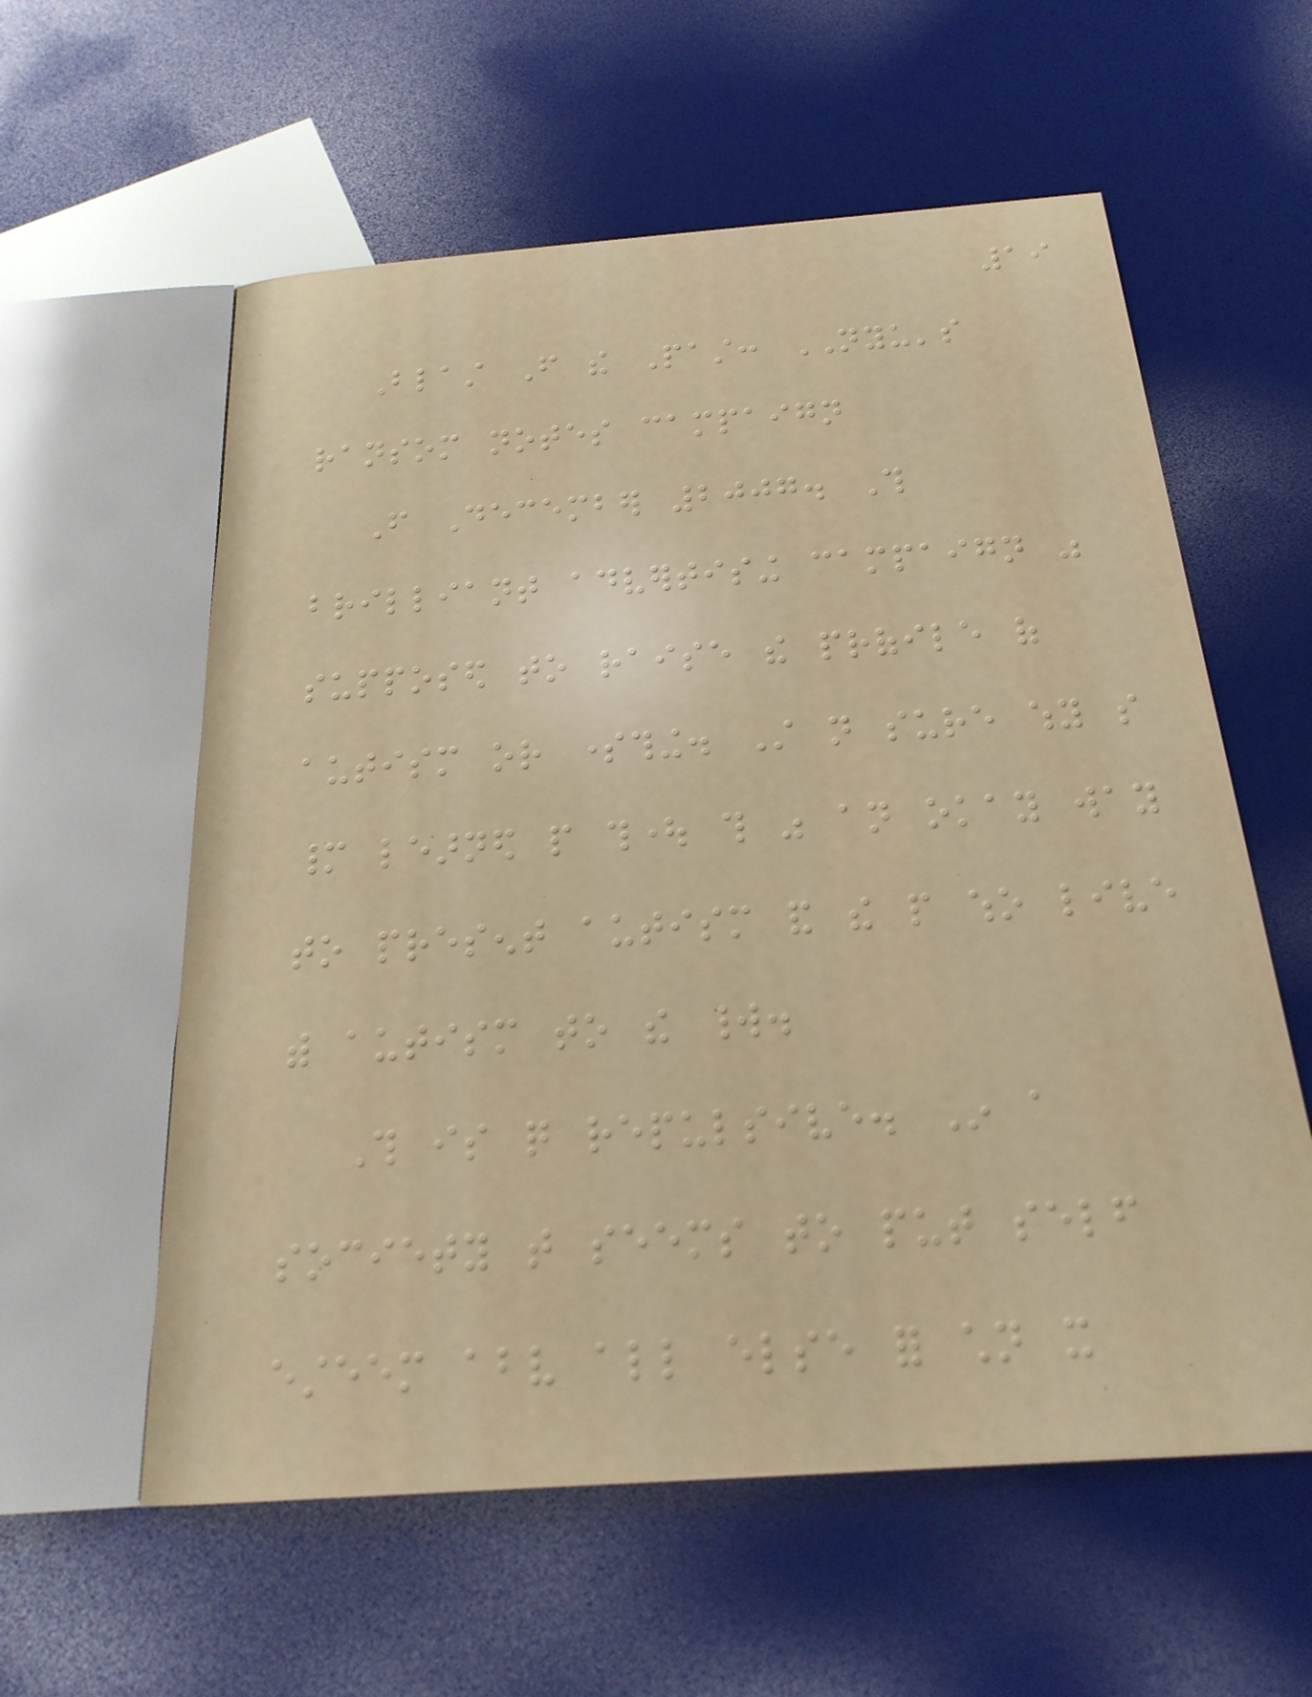19
Blast From the Past: NYU's
ransom notes campaign
From December 2007. This
brilliant advertising campaign was
supposed to raise the profile of
autism or something. Still not sure why so
many learned people thought this was an okay way
to present autism and the people who live
with autism to the world.
This is quite repulsive. In a
society that seems to put self
esteem above all else for children it
